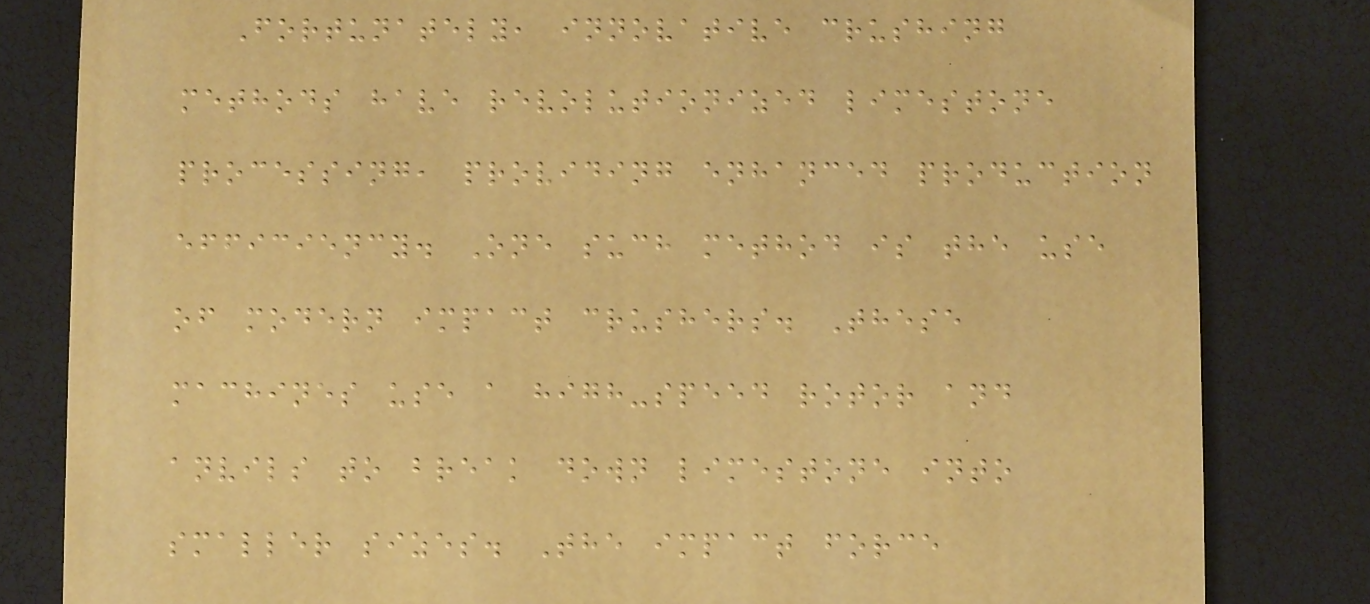Fortunately, innovative crushing
methods have revolutionized limestone
processing, providing enhanced production
efficiency. One such method is the use
of modern impact crushers. These
machines use a high-speed rotor and
anvils to break down limestone into
smaller sizes. The impact force
